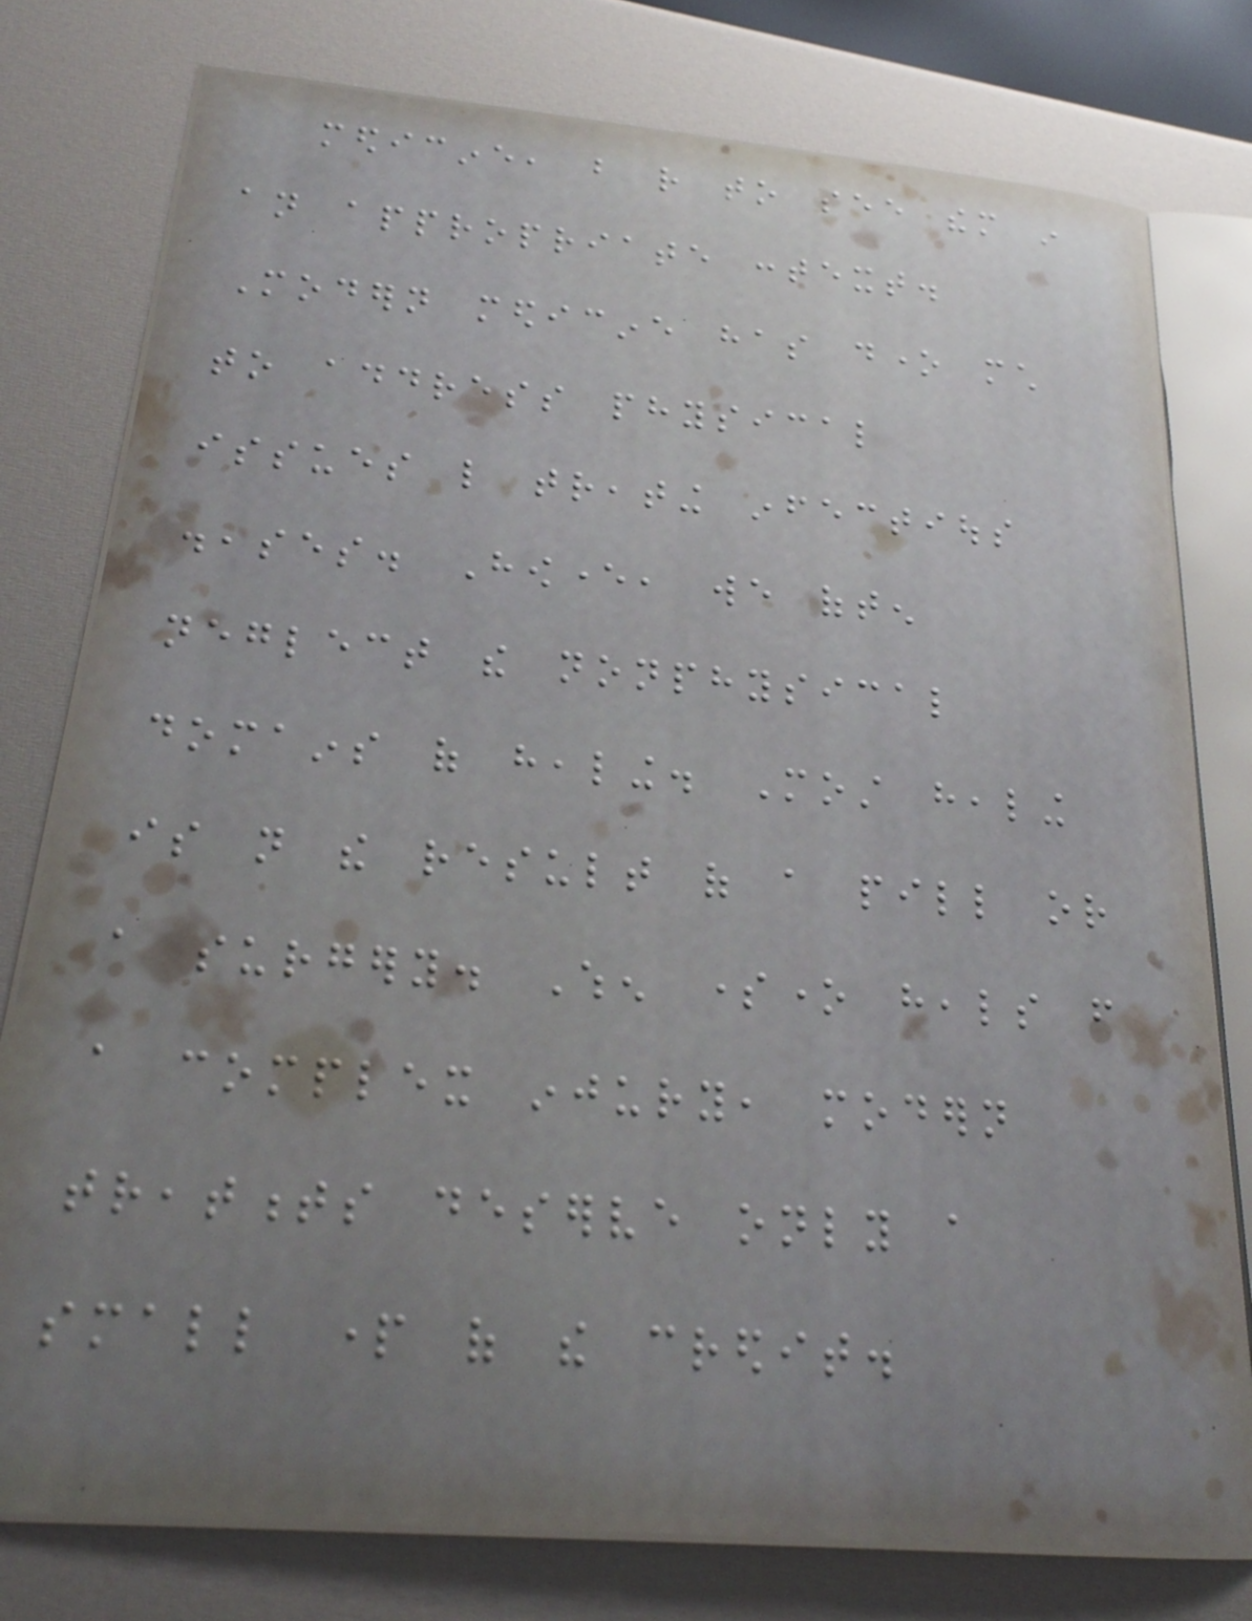medicine, but rather to see them in
an appropriate context.
Modern medicine has done much
to address physical
issues like treating infectious
diseases. However, we often
neglect the nonphysical
domains of healing. Most healing
is not the result of a pill or
a surgery. When someone heals from
a complex injury, modern
treatments deserve only a
small part of the credit.
